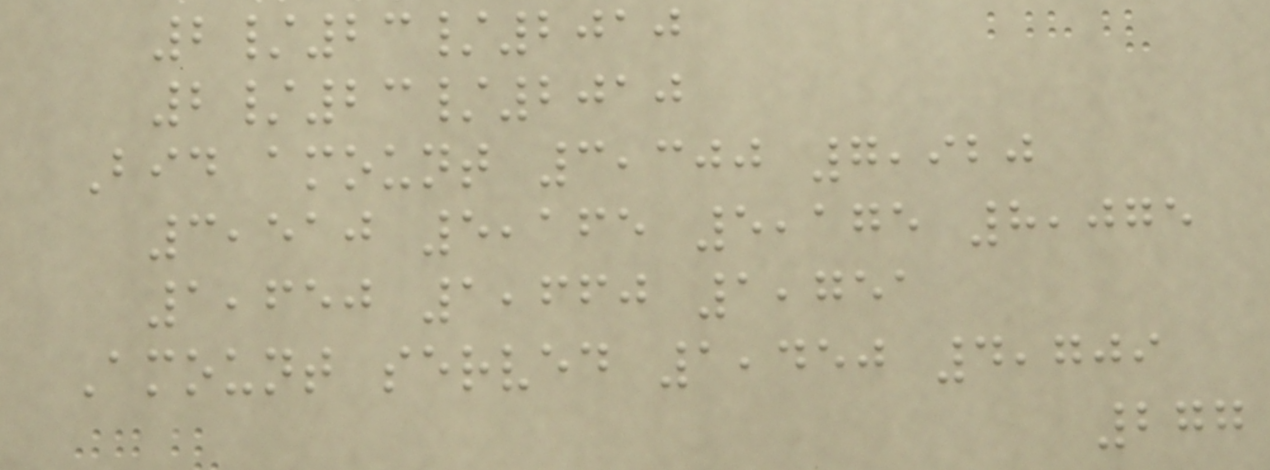2/23/2010
2/23/2010
Bid amount 3,300 7,920
3,510 5,165 5,175 8,075
1,650 1,660 1,751
Amount served 1,450 4,709
277
